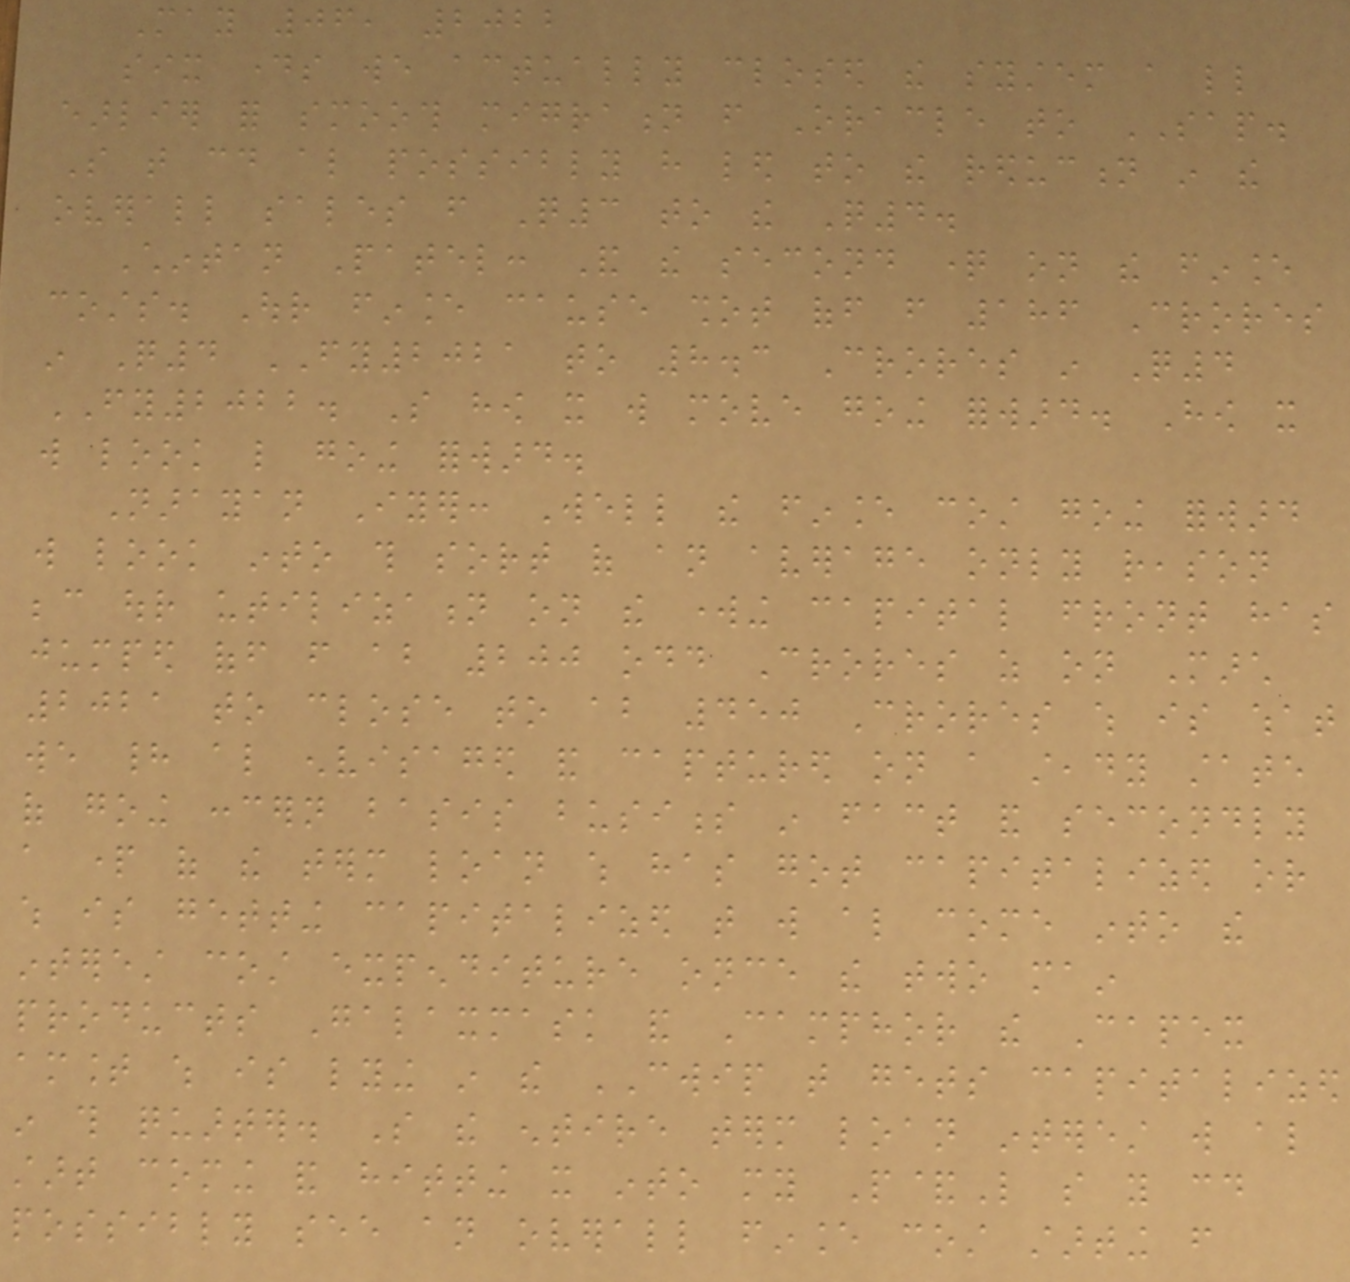May 06, 2022
six days we actually closed the system a little
earlier for smooth migration from Oracle to SAP.
So that could also possibly have led to the reduction in the
overall sales from Q3 to the Q4.
Chintan Patel: And the second question on the finance
costs. Our finance cause shot off from 186 Crores
in Q4 FY2021 to 8.3 Crores in Q4
FY2022. So how it will move going forward. How it
will look like going forward.
Narayan Iyer: Well the finance cost going forward
will look into this sort of an average only reason
because our utilization on the working capital front has
jumped off from about 200 odd Crores as on March
2021 to close to about 450 Crores which is what
we had also envisaged and captured on a steady state
of going concern basis business in fact and secondly
a part of the term loan which has got capitalized or
which is getting capitalized that will also come into the
interest cost expenditure once the two main
products Galaxmask and Camphor the Capex
amount which is lying in the CWIP that gets capitalized
in this quarter. So the entire term loan interest will also
start coming and hitting it into my P&L so you could
possibly see an overall finance cost starting from
